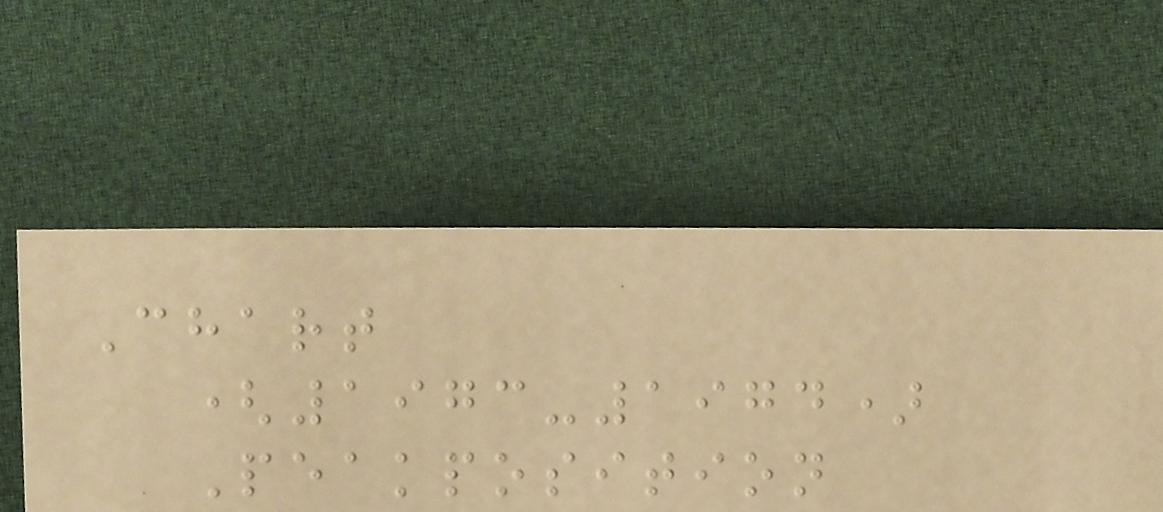Chart
(1973-1974)
Peakposition
